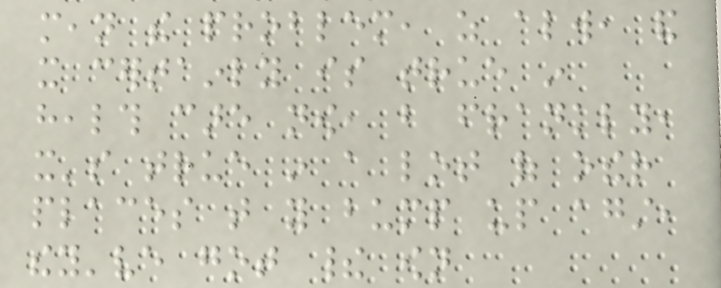mean the problem, as always, and
it certainly is true in
health care now, but frankly,
it's true in a lot of other
places that you bump up against,
they've got their own
